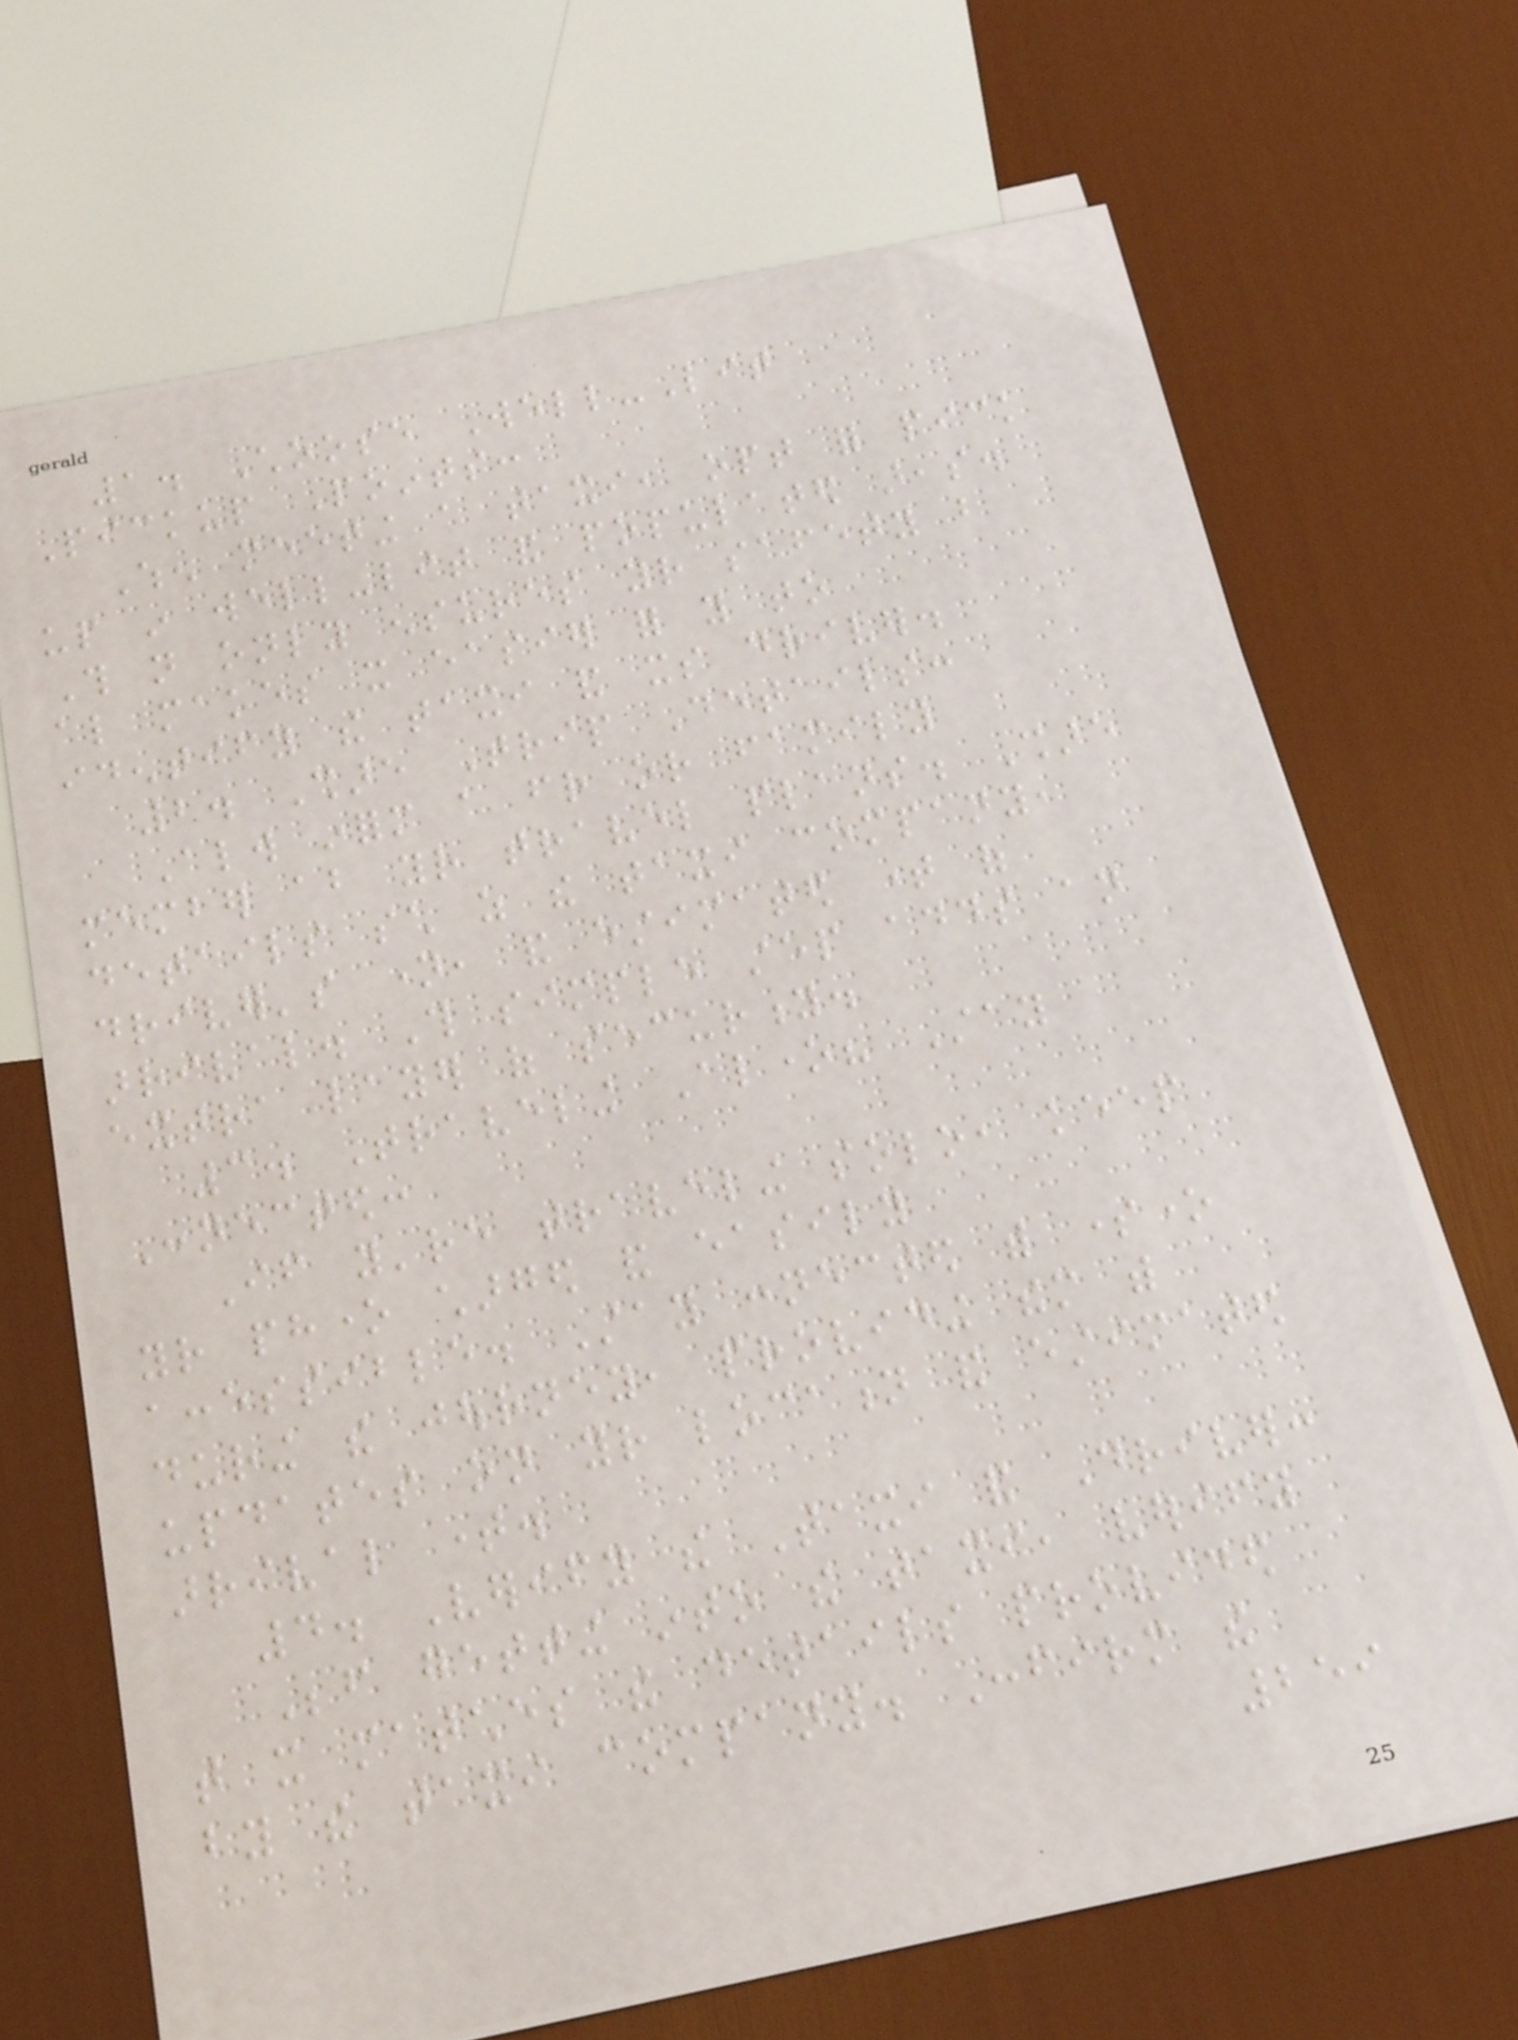1. Choose Well-Lit
Pickup Points:
When meeting a taxi, opt for pick
up in well-lit and populated areas.
This not only ensures your safety but
also makes it easier for you to
identify the taxi and its driver.
2. Share Trip Details:
Always inform a friend or family
member about your travel plans. Share
details such as the taxi company,
driver's name, and estimated time of
arrival. This simple step adds an
extra layer of security.
3. Traveling Alone? Stay
Connected:
If you're traveling solo, keep
your phone charged and easily
accessible. Stay connected with someone
during the journey, providing them with
updates on your location and estimated
arrival time.
4. Verify the Taxi and Driver:
Before getting into the taxi, verify
that it matches the details provided
by the taxi company. Confirm the
259
